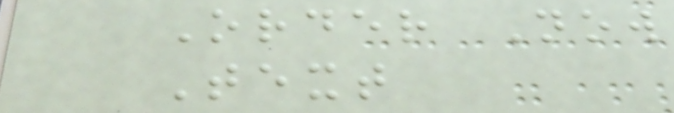Order Now
Text
